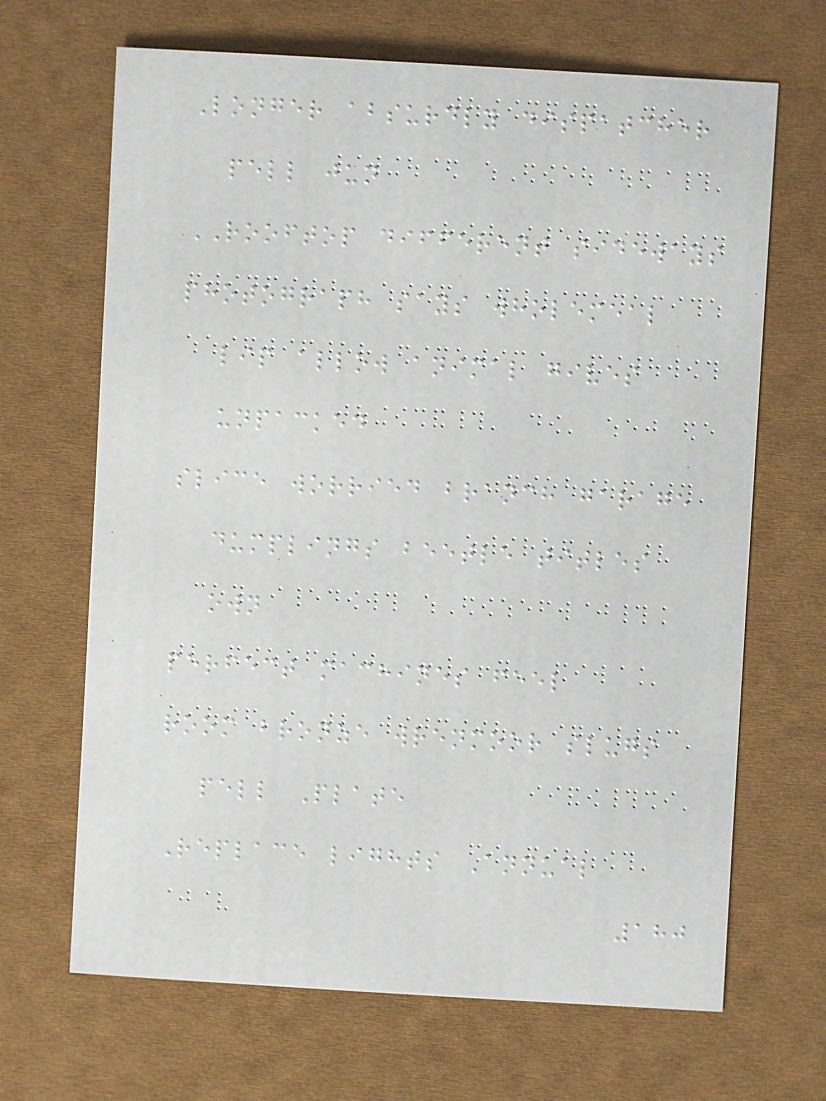Longer absurdly dispatcher
pell jun
ROOFTOP different sideways
photograph says wholemeal
lip allow animal gives
unpacked
slice worried branch garage
dumplings beetle titles
own
perfect machines feel
room bronze wrenmoor slugs
pell Plate
Replace lights Annual
180
